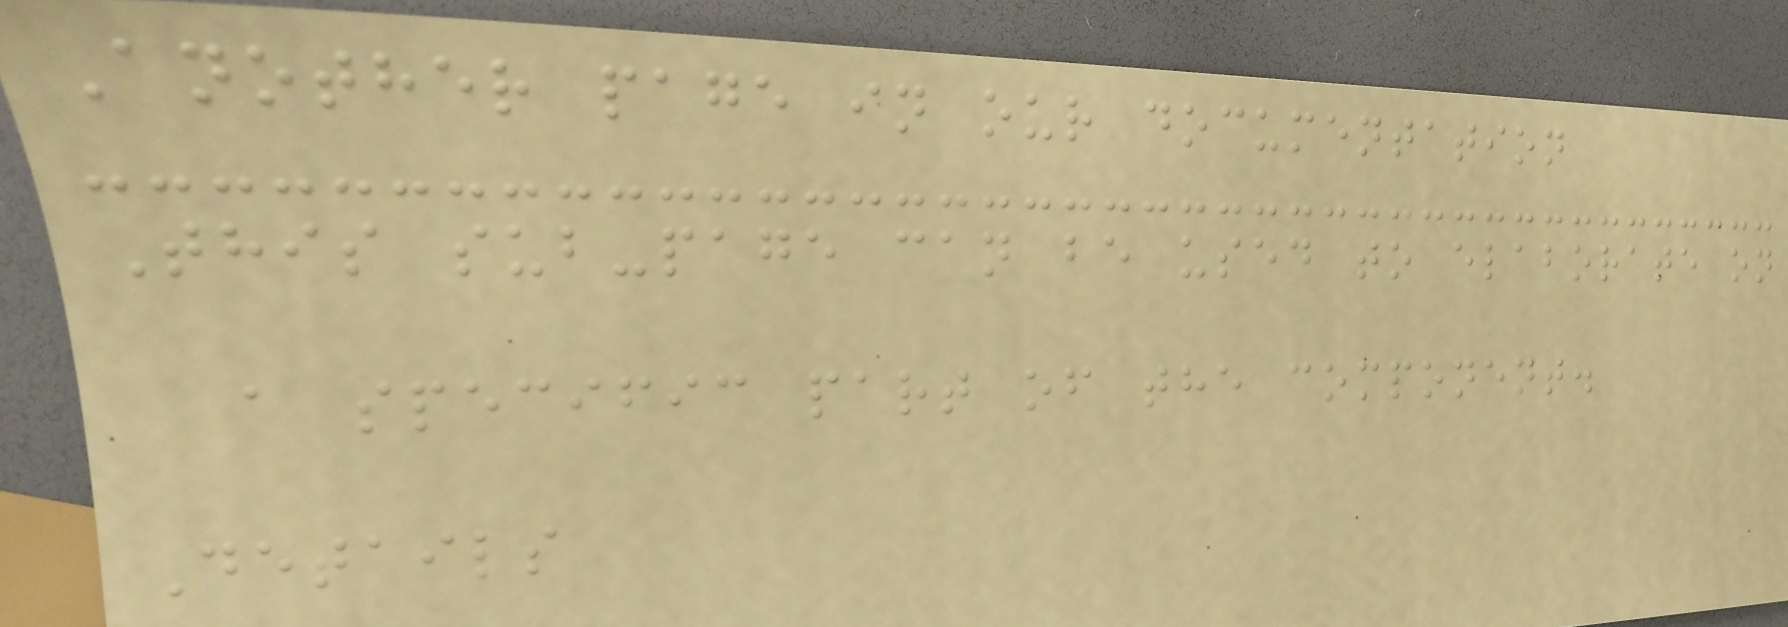Another page in our documentation
This sub-page can be used to elaborate on
a specific part of the component.
Details
